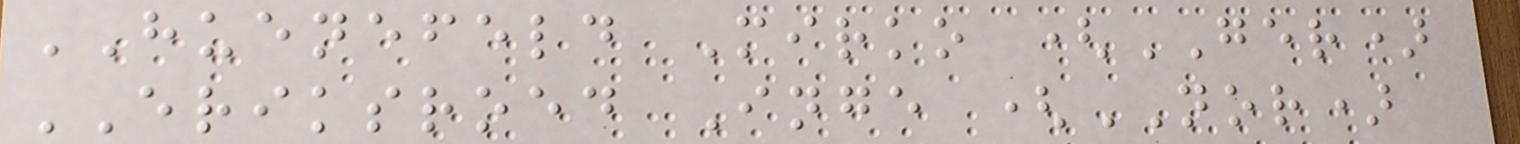HUENEFELD Mirko (GER)
ERIKSROED Inge (NOR)
